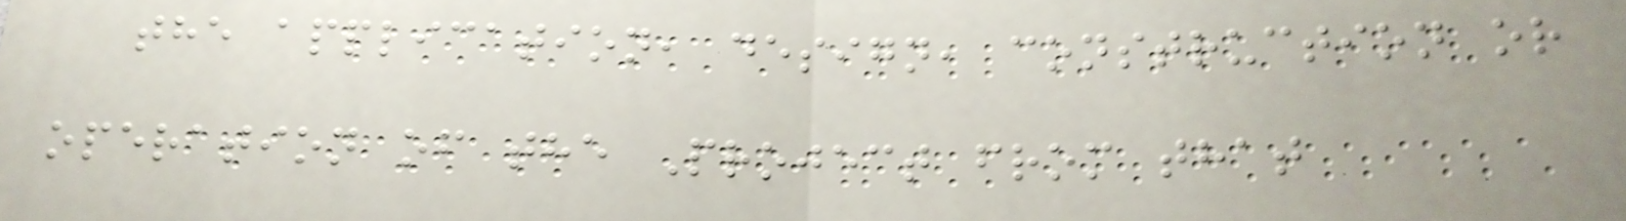the application, design, construction or
operation of the Project from that
